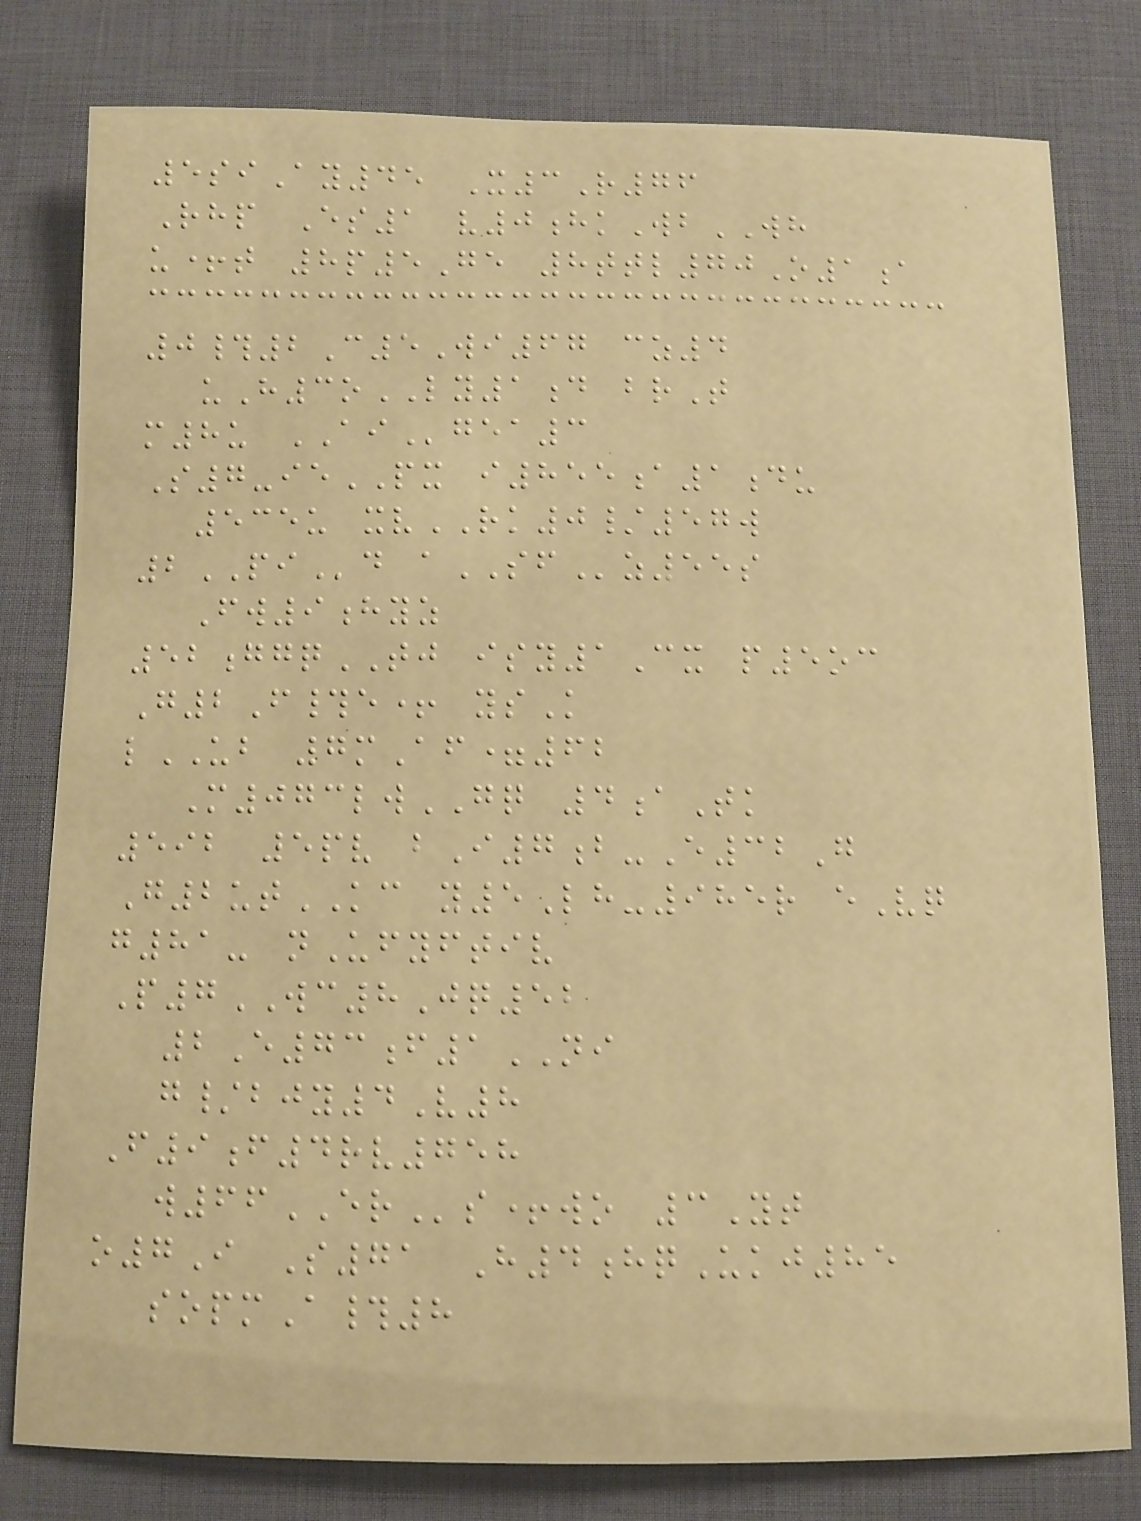5siAy45 X3R76
Rhp Es1 v0hkWbWH
u+t 8p5Ge 8ttl70O1a
0#2C5Wi67 cz4
uH3oLY1d brT
m8u AIgea3
S7-iePX i855a1du
535u xvRK0/57w
2PId aSFz55s
Fw9hyz
52ggqTJ isy1Cx p5oc
G2F#e+ ysK
lUB 7mAf=62
M073lwGQ 4aTk
592 5pv bI7b-E32G
G2utKC y5Lh-985r eVq
g81- nUfyftiv
P7WC8Jq52
2E73f1NI
g/bjy4V8
F9f4rv758
w66ERs+wo 3Yt
o7I S71 H4hqUkj85
sopmA#8
